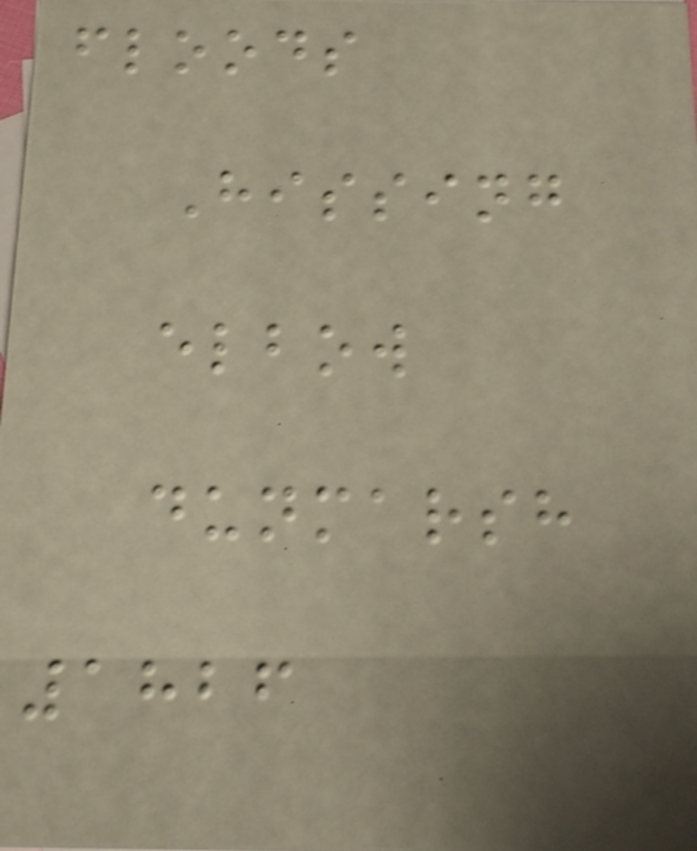floods
Hissing
elbow
dunmarsh
1826
